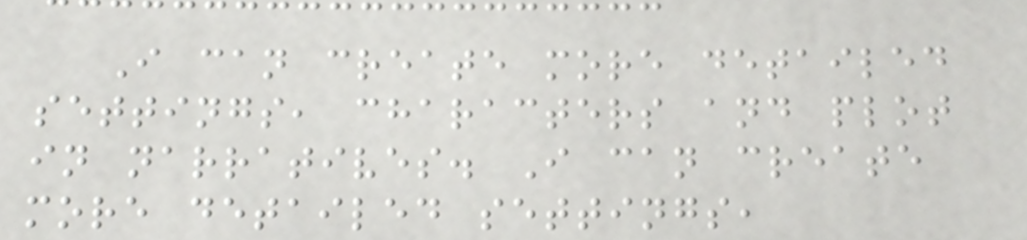I can create more detailed
settings, characters and plot
in narratives. I can create
more detailed settings,
